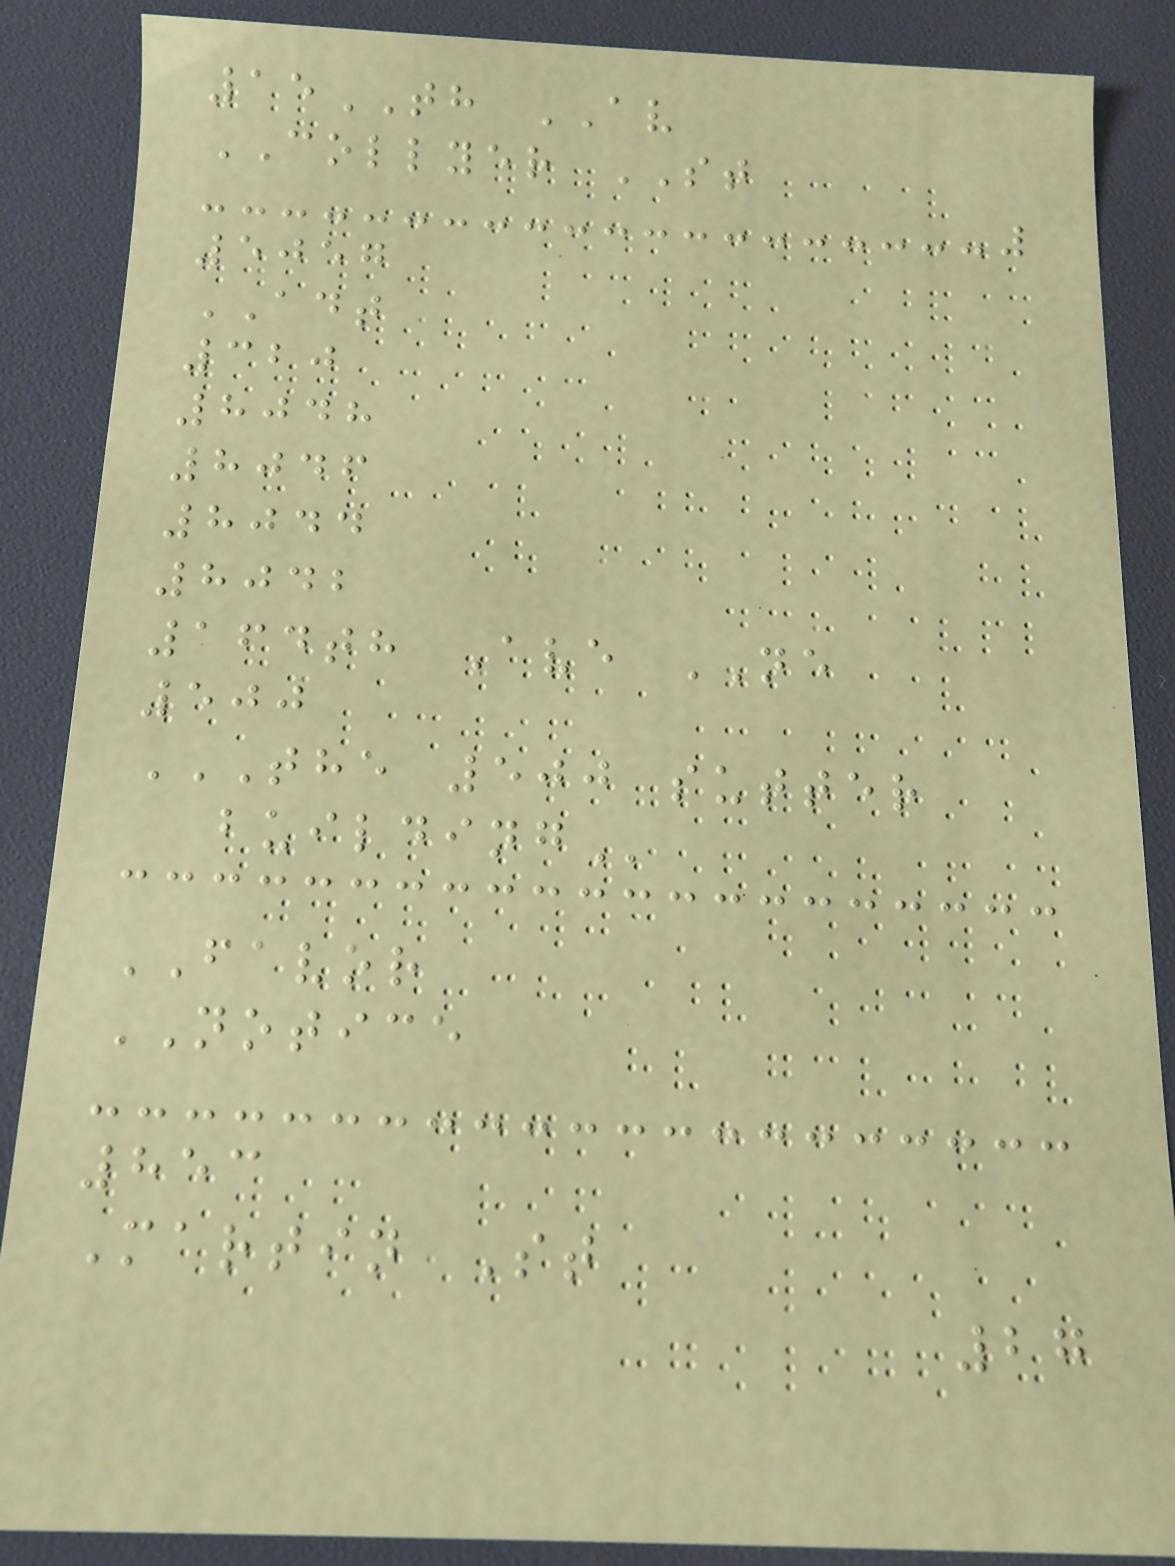15TH AV
COLLYER ST
5057
ADT
320
8048
8046
8044
8042
164th Ave NE
500
THE 500 SUTTER
BUILDING
FAVOR
NOTICE
853
Martin St
27
